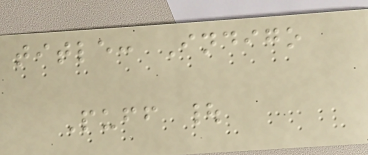title: Indigo
Puff |
